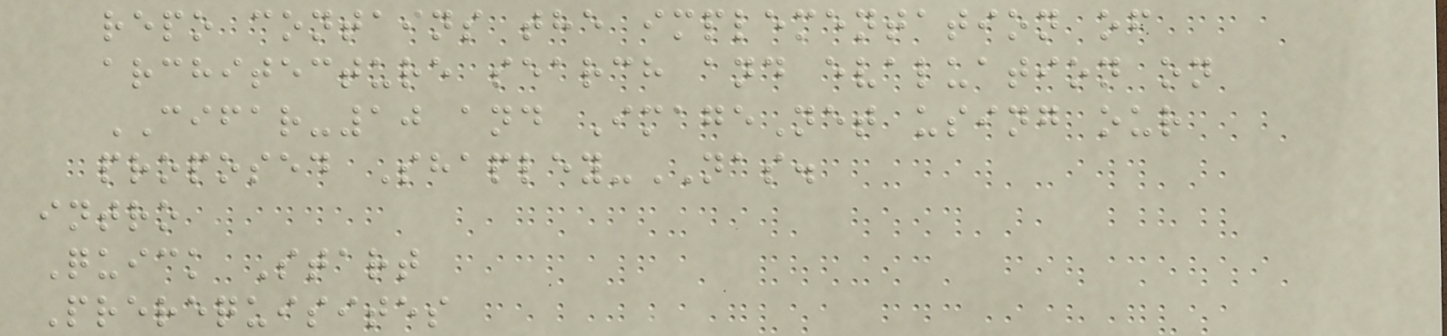repo contains the implementation of
architecture search and evaluation on
CIFAR-10 and ImageNet using our
proposed Shapley-NAS.
intro
Quick Start
Prerequisites
